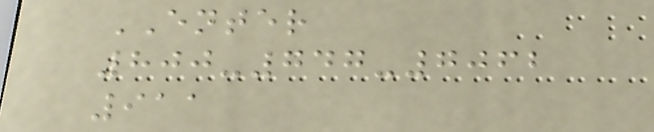ENTER
800-747-7062
911
